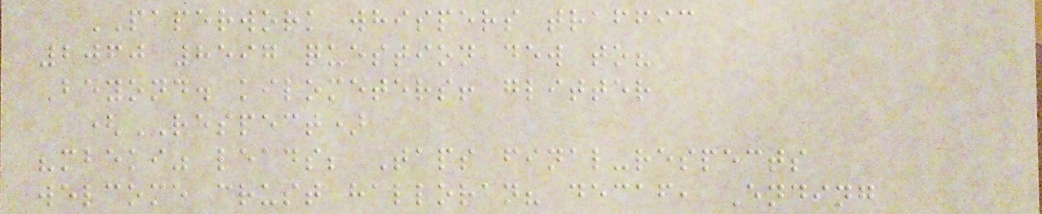PAPERWORK whispers traffic
2060 8597 question dew to?
Beyond. kilometers! glitter
(RESPECT)
"mbeki" leads; Taps final-respects
welcome crust halloran? decaf, Ending
